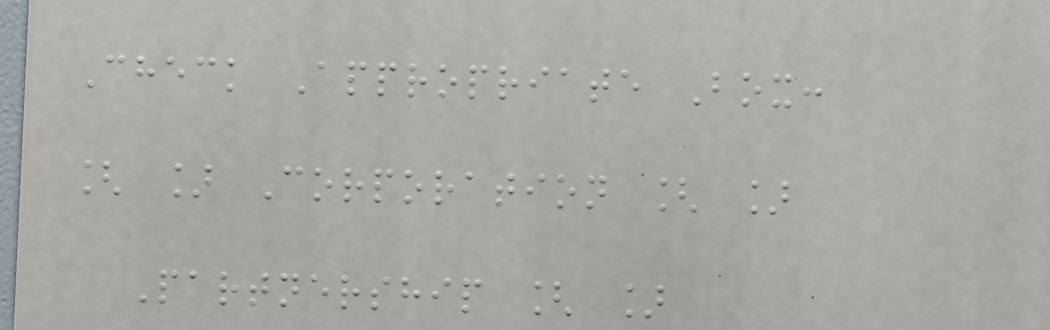Check Appropriate Box:
[ ] Corporation [ ]
Partnership [ ]
